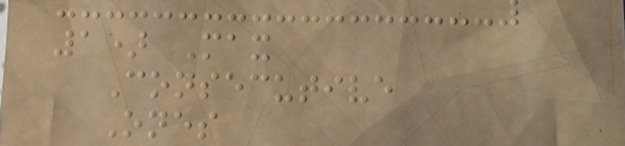1) Max
Consecutive
Ones
